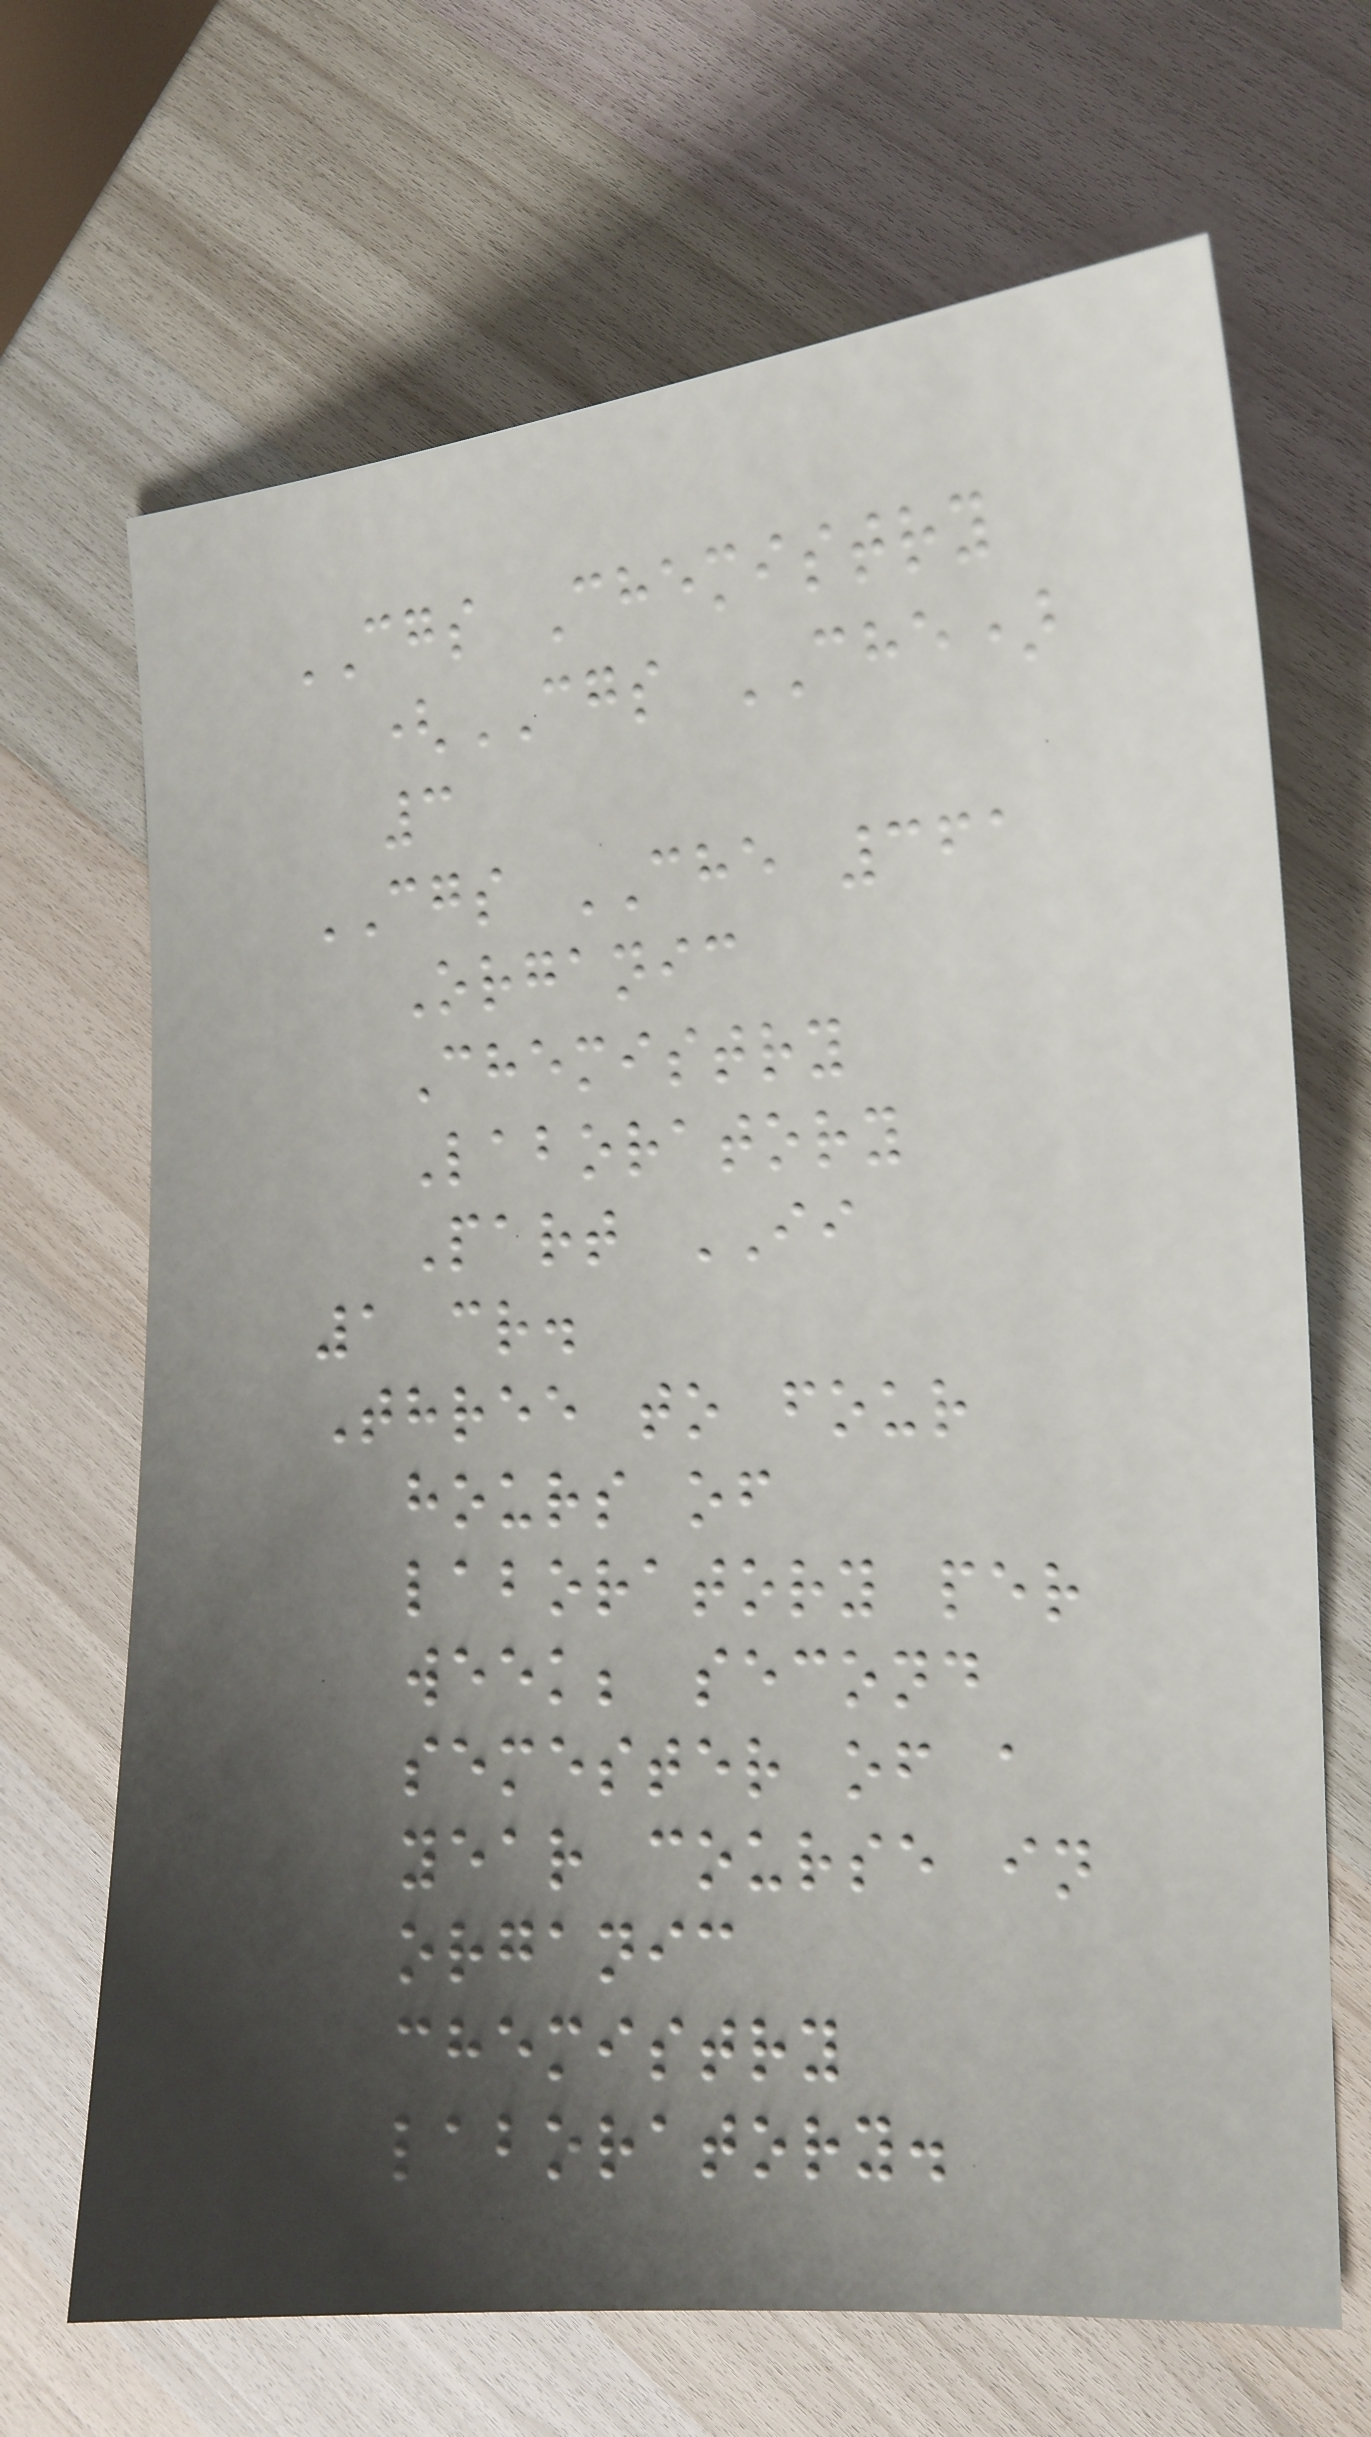CGS Chemistry
(CGS CHE)
3
CGS CHE 361
Organic
Chemistry
Laboratory
Part II
1 cr.
Three to four
hours of
laboratory per
week; second
semester of a
year course in
organic
chemistry
laboratory.
